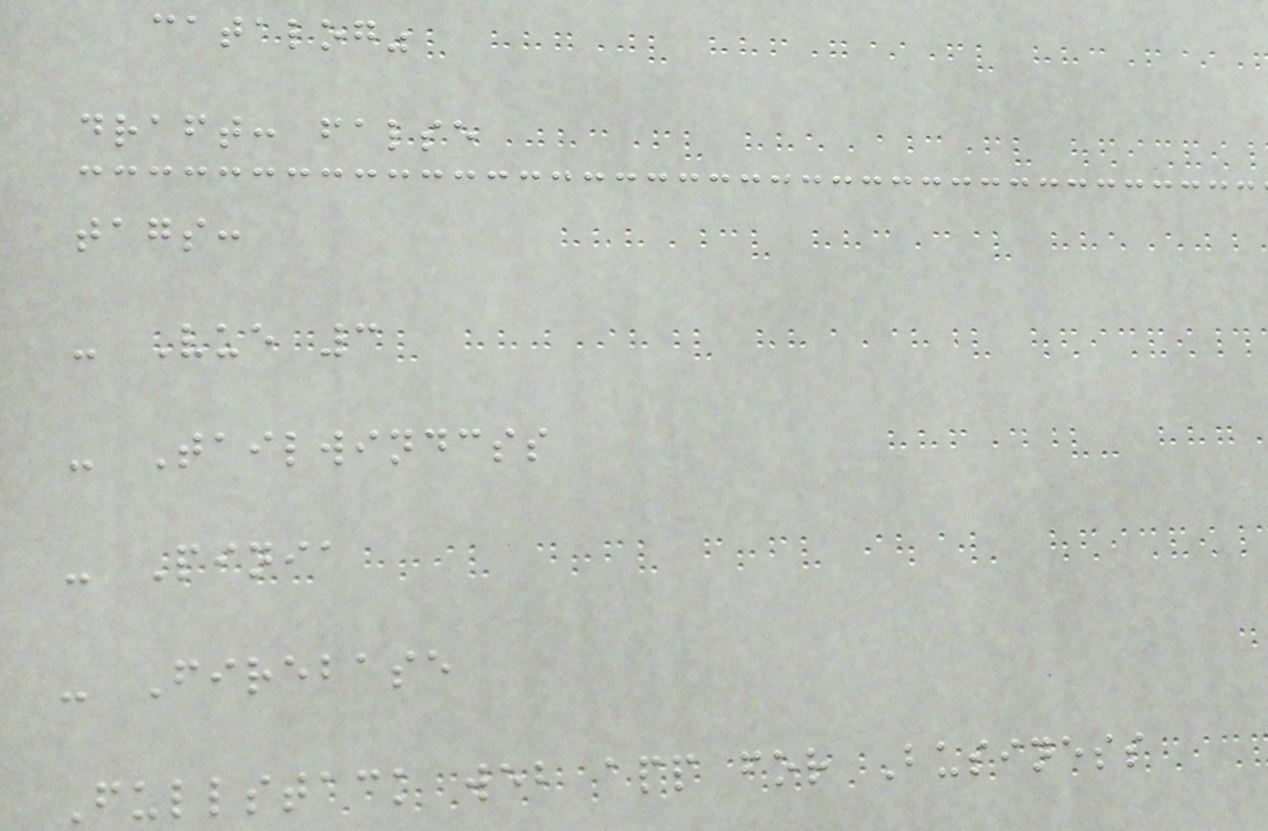catalog"
draft: false
tags:
- Vue 3
- Tailwindcss
- Pinia
- Firebase
Fullstack web app for Business
